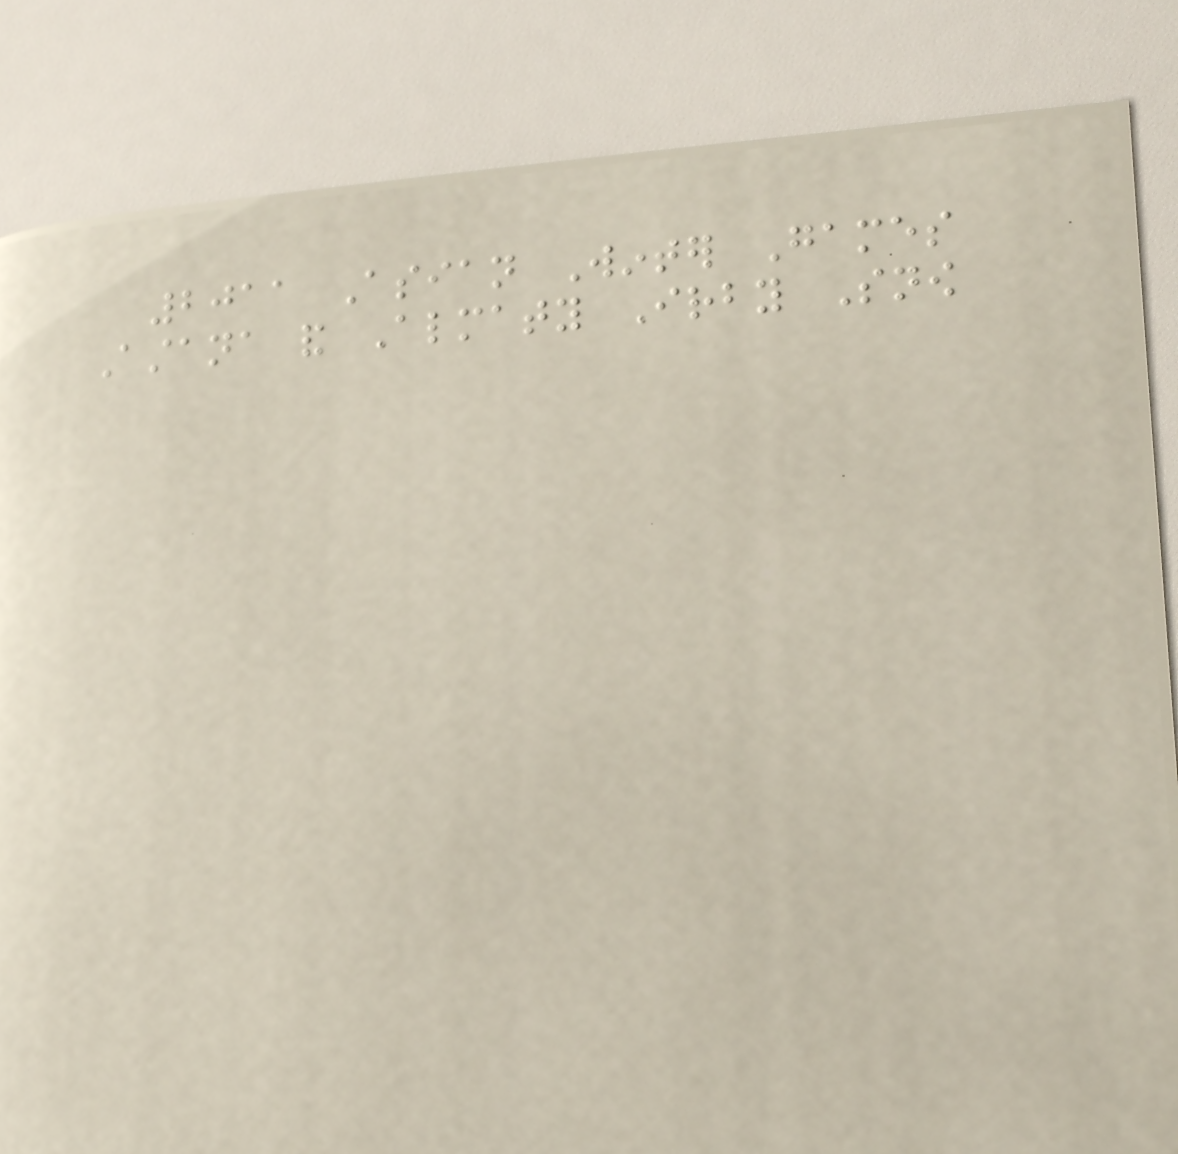2011 Asian Winter Games
Astana and Almaty Irby Snow
